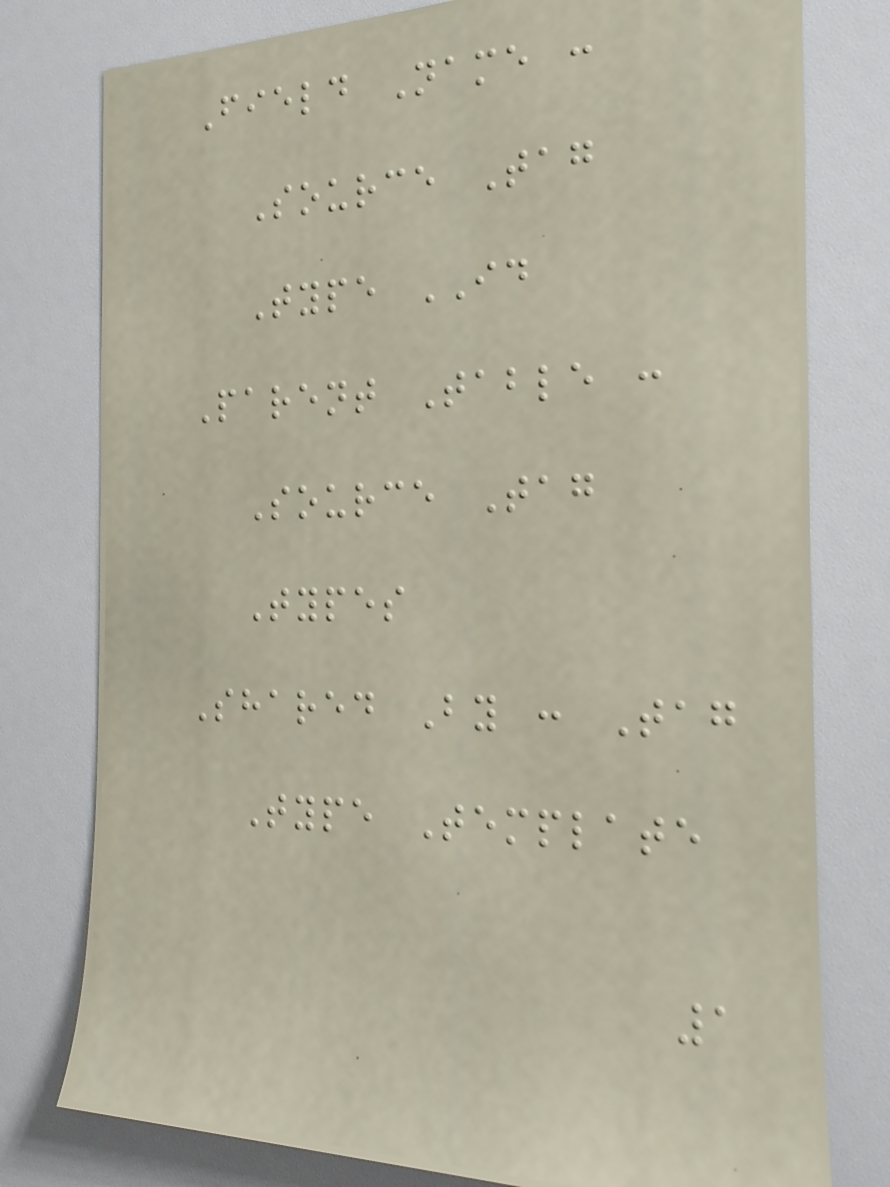Field Name :
Source Tag
Type ID
Parent Table :
Source Tag
Types
Shared By : Tag
Type Template
1
